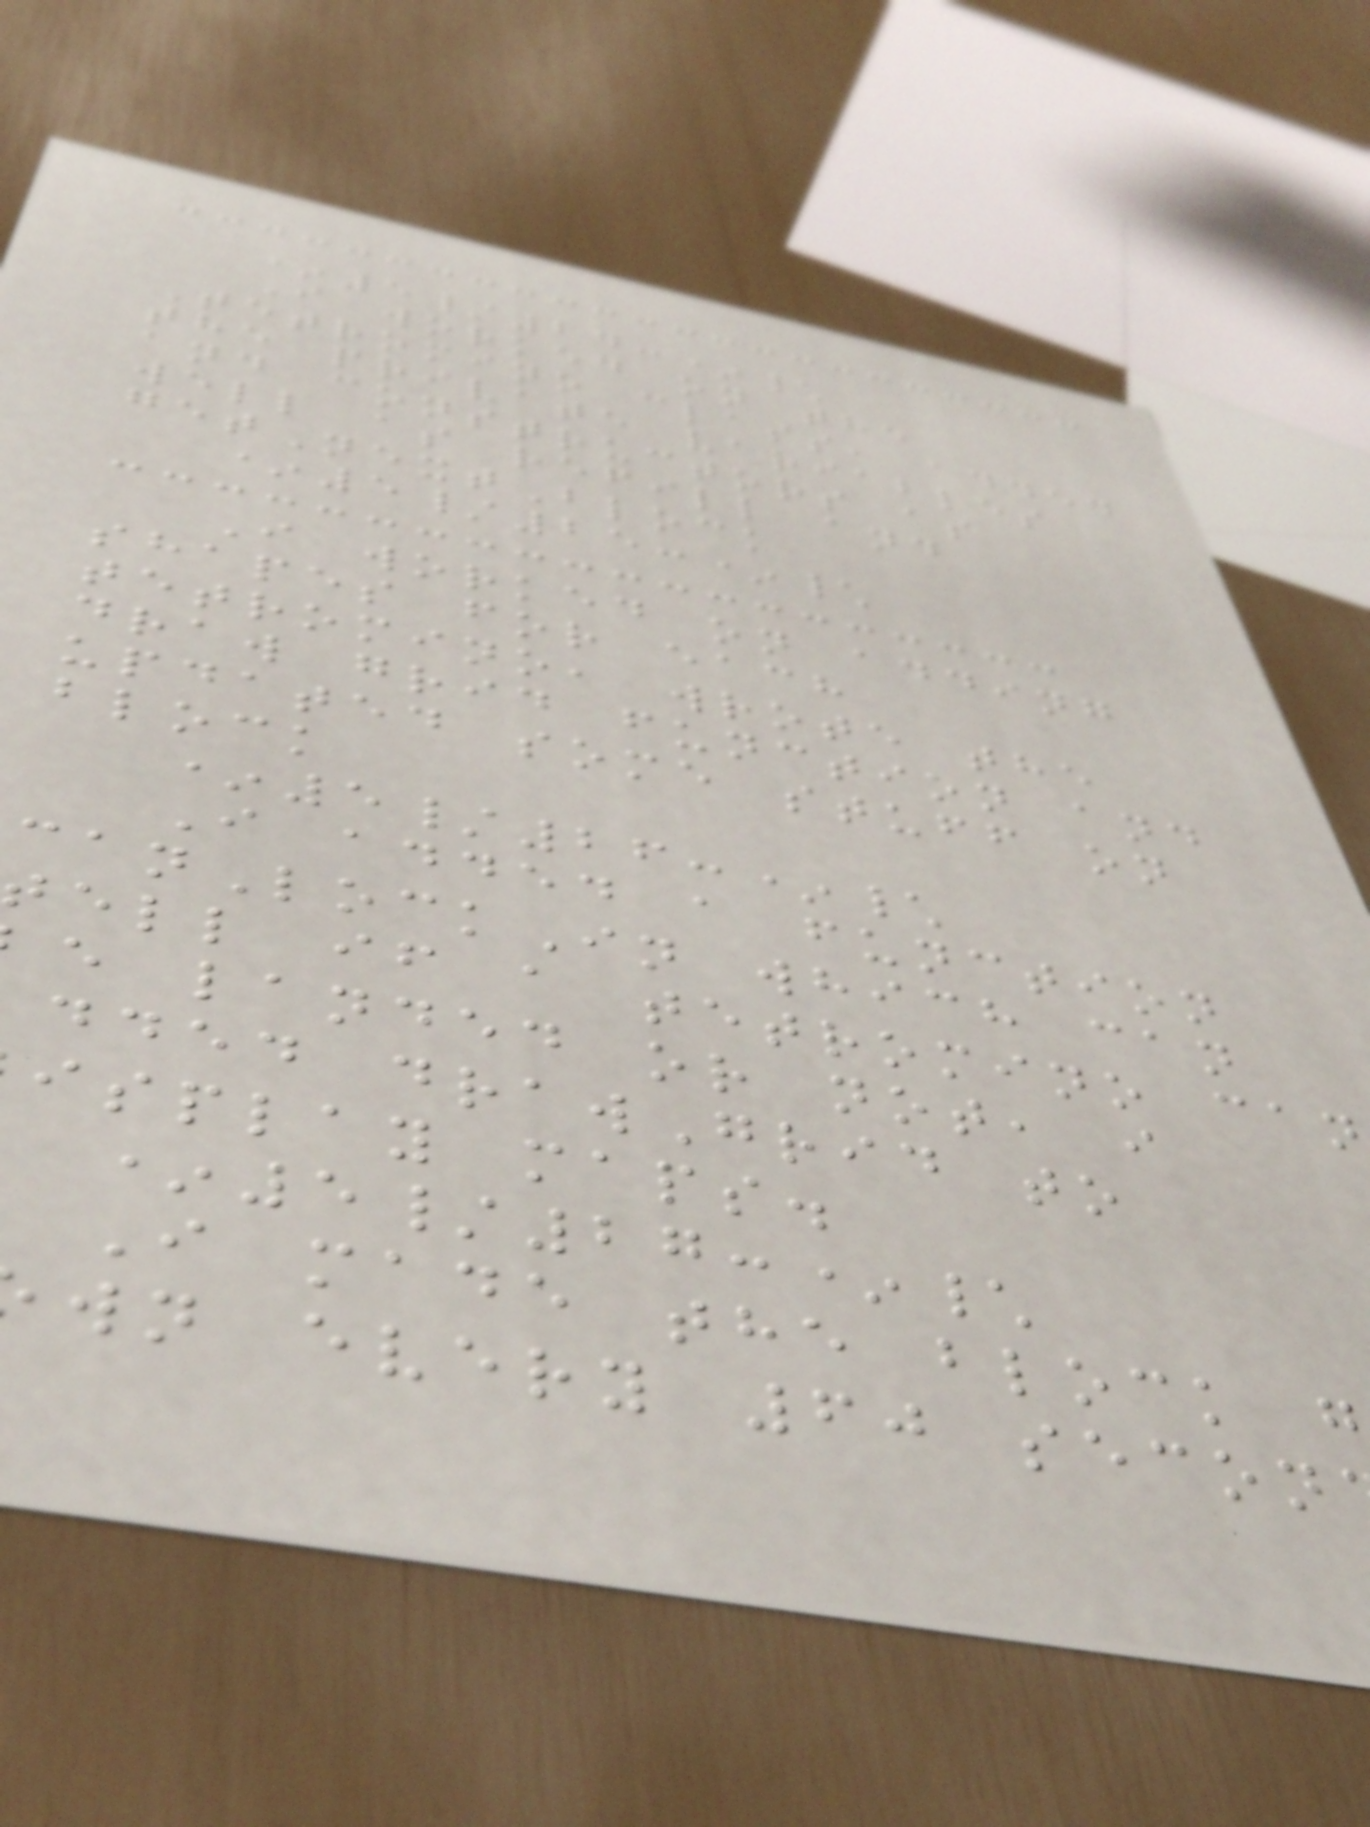*5/24:*\
I worked on the
Tetromino class, added
the private variables
and constructors as
well as refill and
getNextBlock
*5/25:*\
I worked on adding
shapes for each
tetromino, wrote the
draw grid function and
updated some stuff on
block
*5/26:*\
I added a function
canLockIn which can
tell if a tetromino can
e landed or not, i
dded drawGrid to
isplay maps.
*5/27:*\
I made the block g
wn every 60 secon
